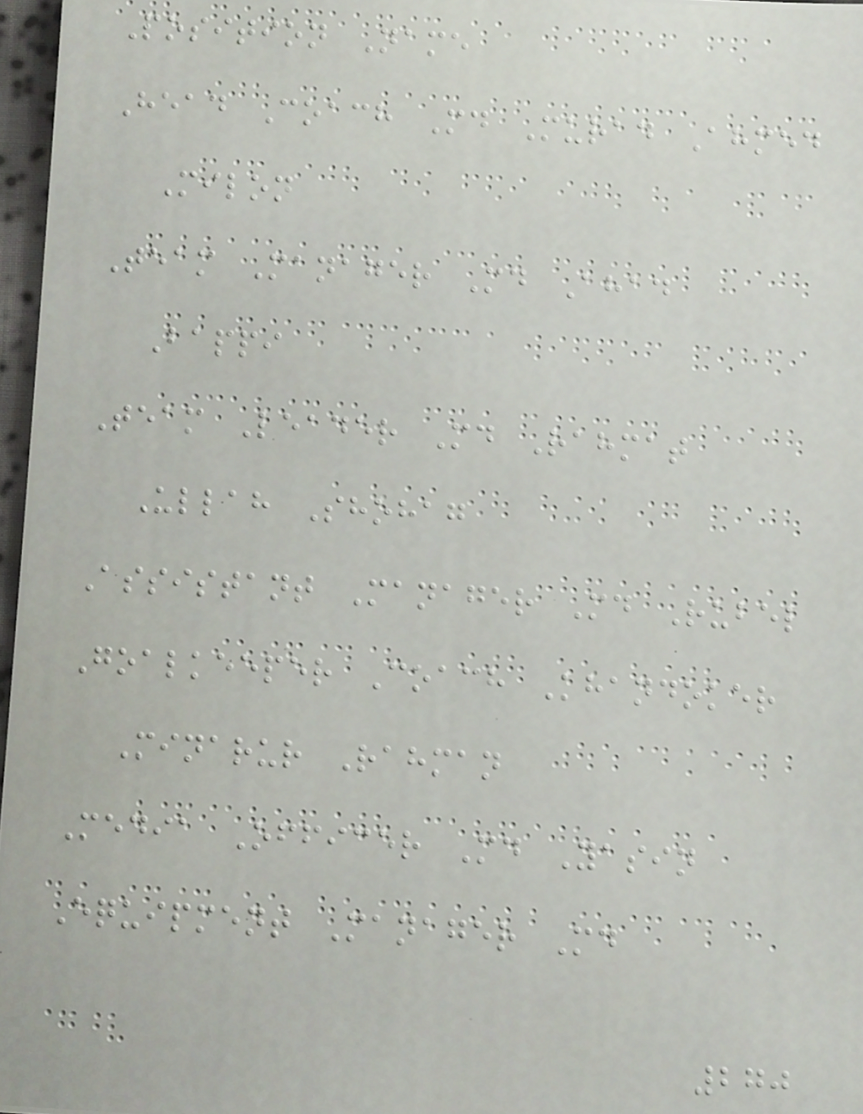Position Name
Head Coach Md Murad Ahmed
Milon
Team Manager Md Ahad
Bappi
Team Leader Md Rahmat
Ullah Shohag
Assistant Manager Md Rubel
Goalkeeper Coach Khandoker
Minarur Rahman
Media Officer Md Yasin
Equipment Manager Md
270
